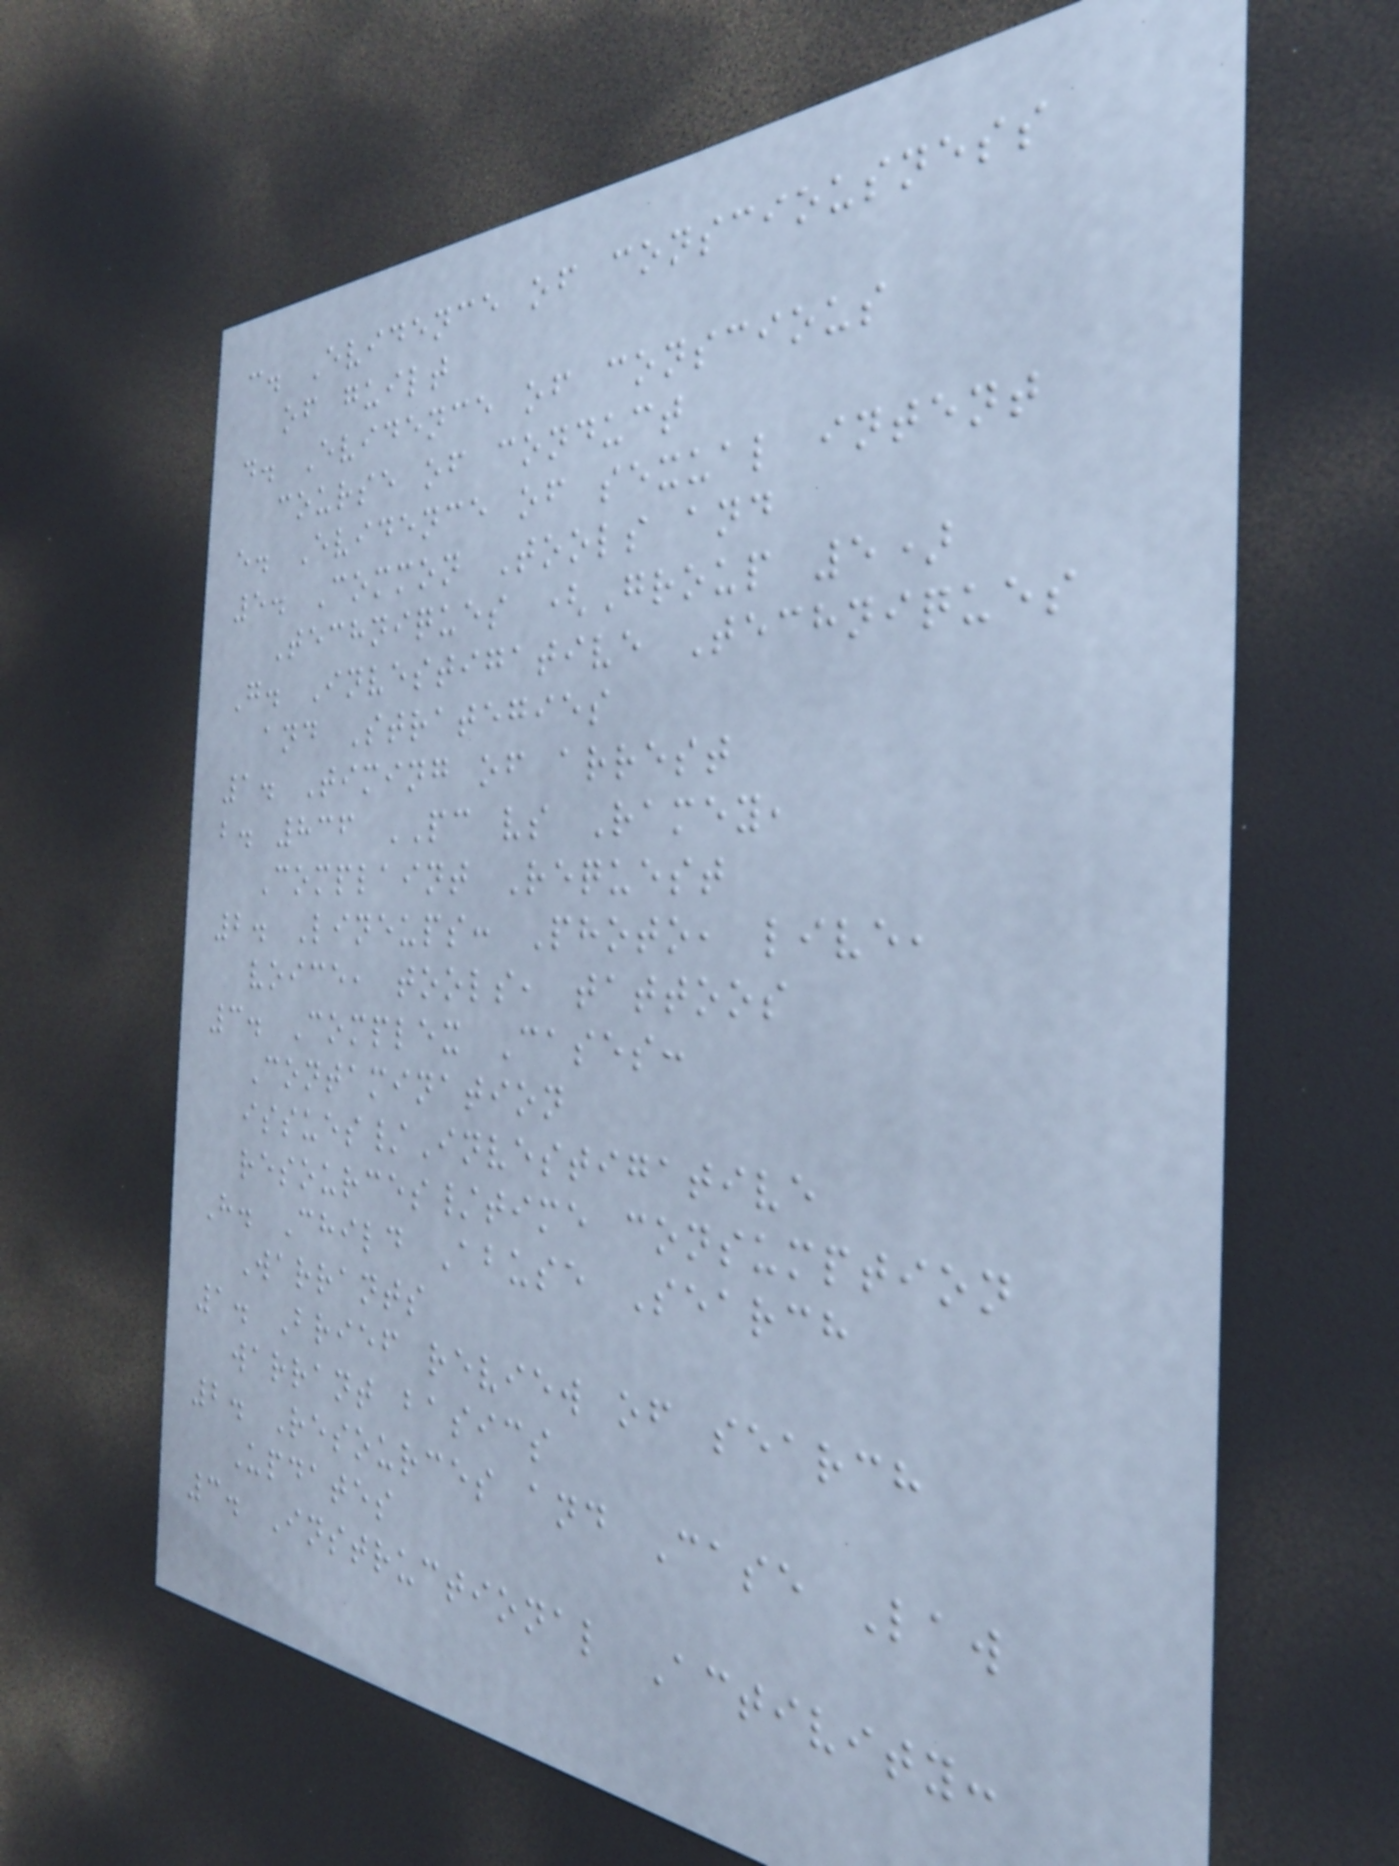c. Evidence of consciousness
of guilt
d. Evidence of conscious
course of conduct
e. Evidence of sexual intent
5. Common Tools and
Techniques (Group 5)
G. Investigative Techniques
and Strategies
1. Timing of arrest
b. 836 PC vs Ramey,
Complaint Request
2. Lineups: Photo, live,
voice, tools, tattoos
3. Complex Cases:
Contamination
issues/Investigative
resources/time consumption
H. Child Abuse Search
Warrants
1. Brief review of search
warrant basics
2. Resources and Case Law
Updates
3. Instructional Activity:
